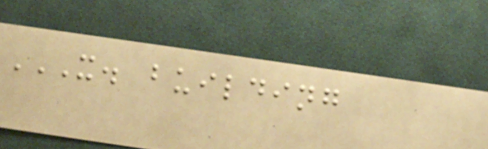X. BUILDING
